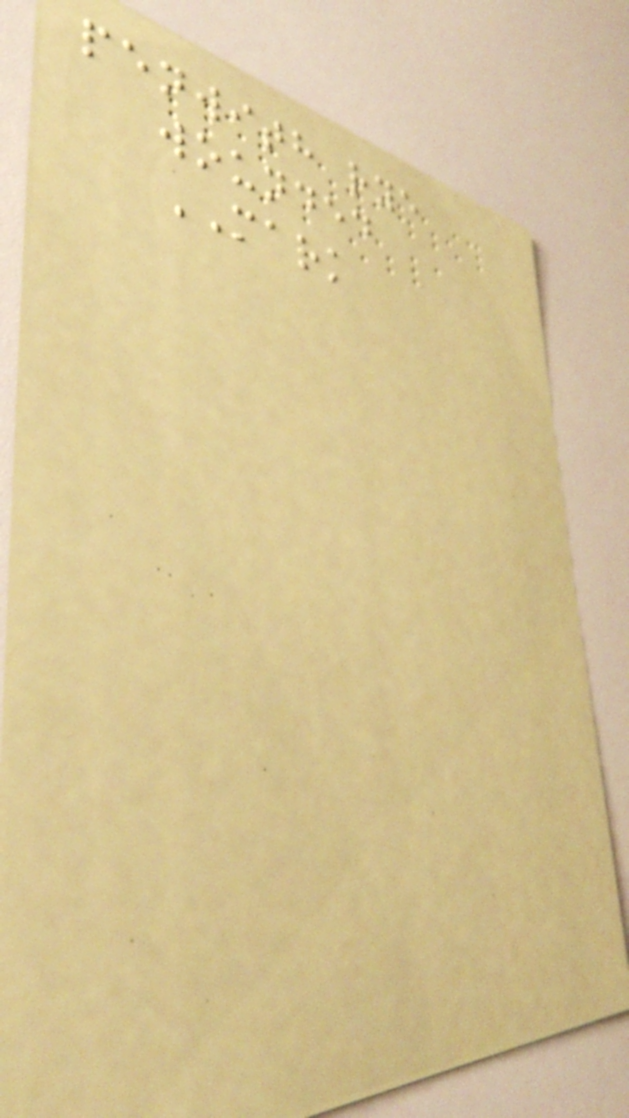penwith rye
wounded
MARK
